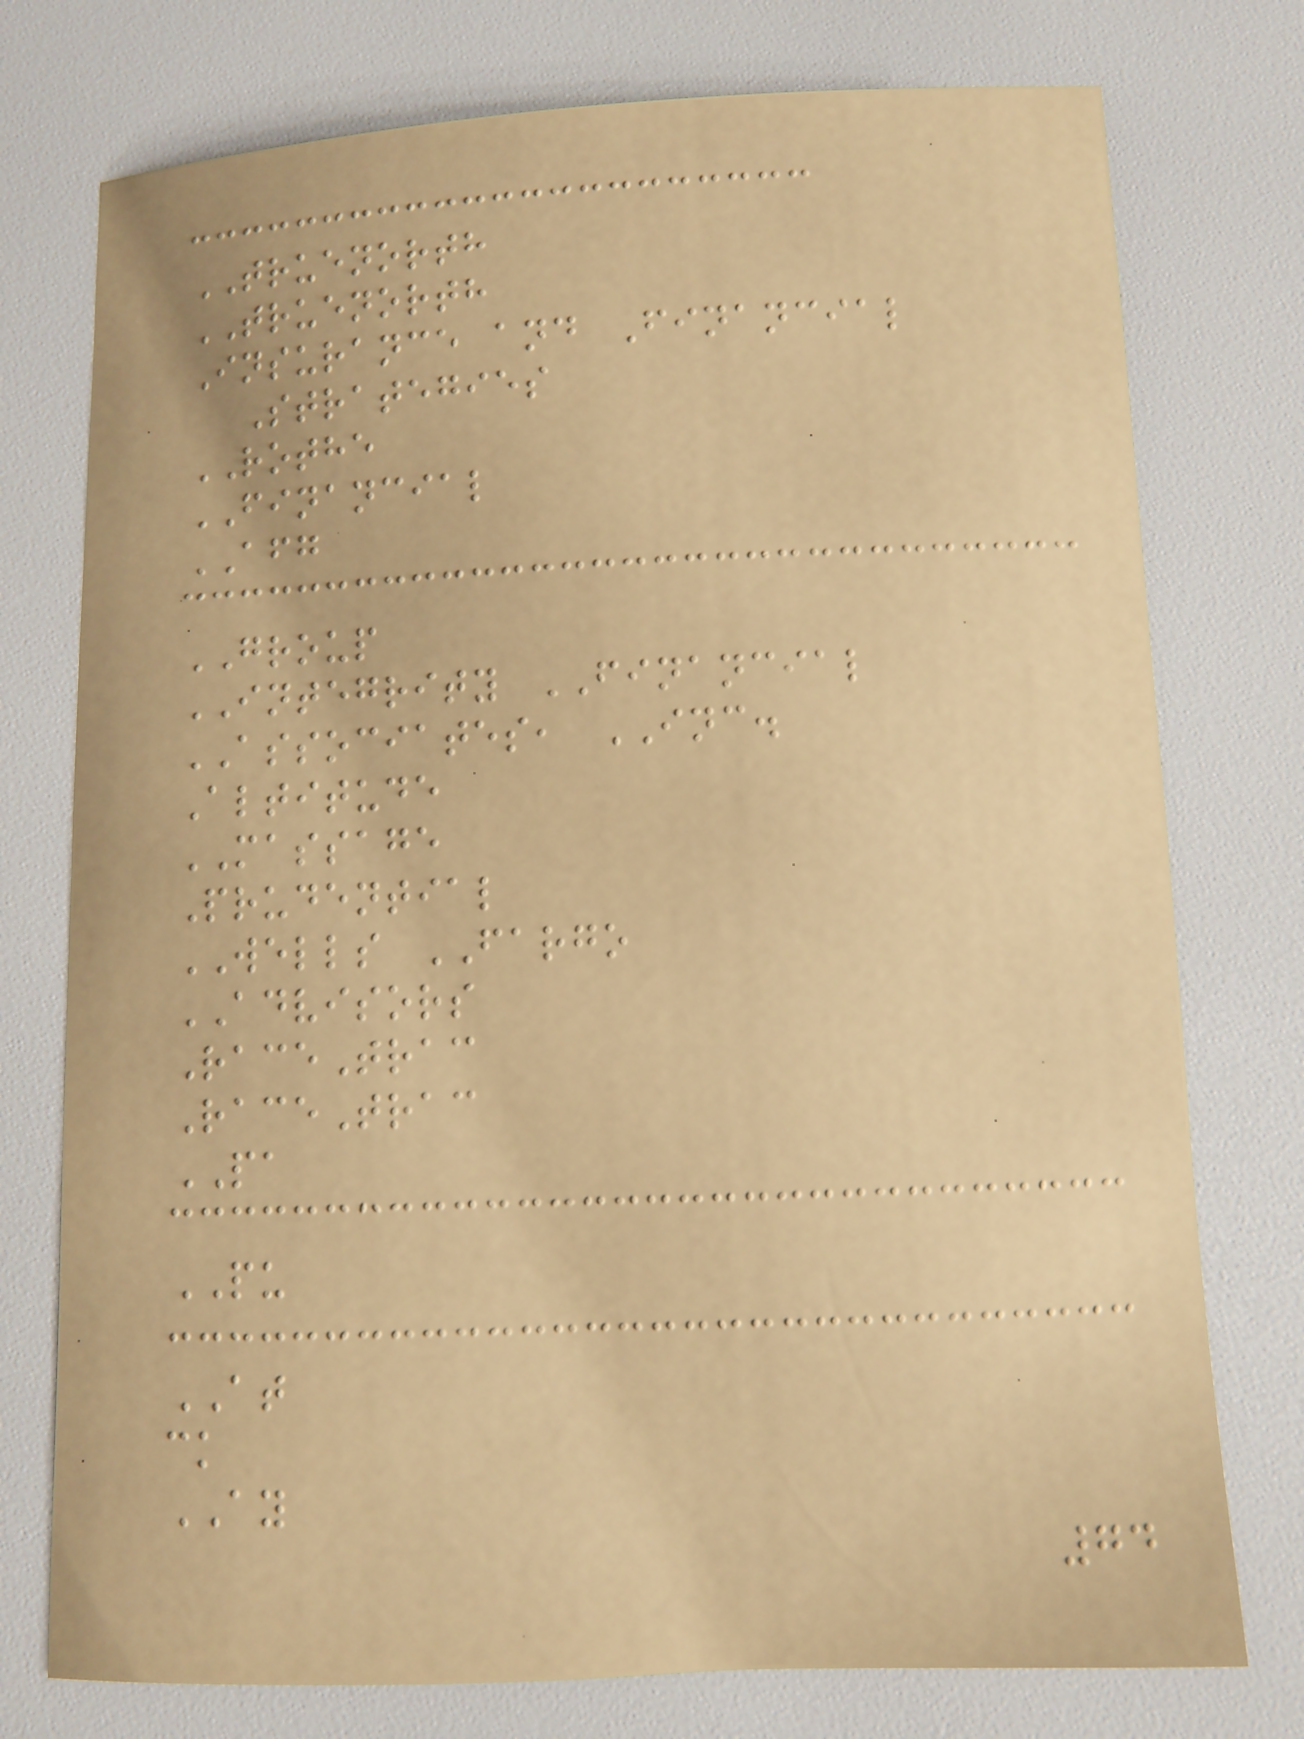TRUENORTH
TRUENORTH
Insurance and Financial
Strategies
ROTHE
FINANCIAL
AFG
GROUP
INTEGRITY FINANCIAL
ASSOCIATES, INC.
Altitude
MASSAGE
Prudential
WELLS FARGO
ADVISORS
RaceTrac
RaceTrac
PA
PU
AT
ck
AY
74
